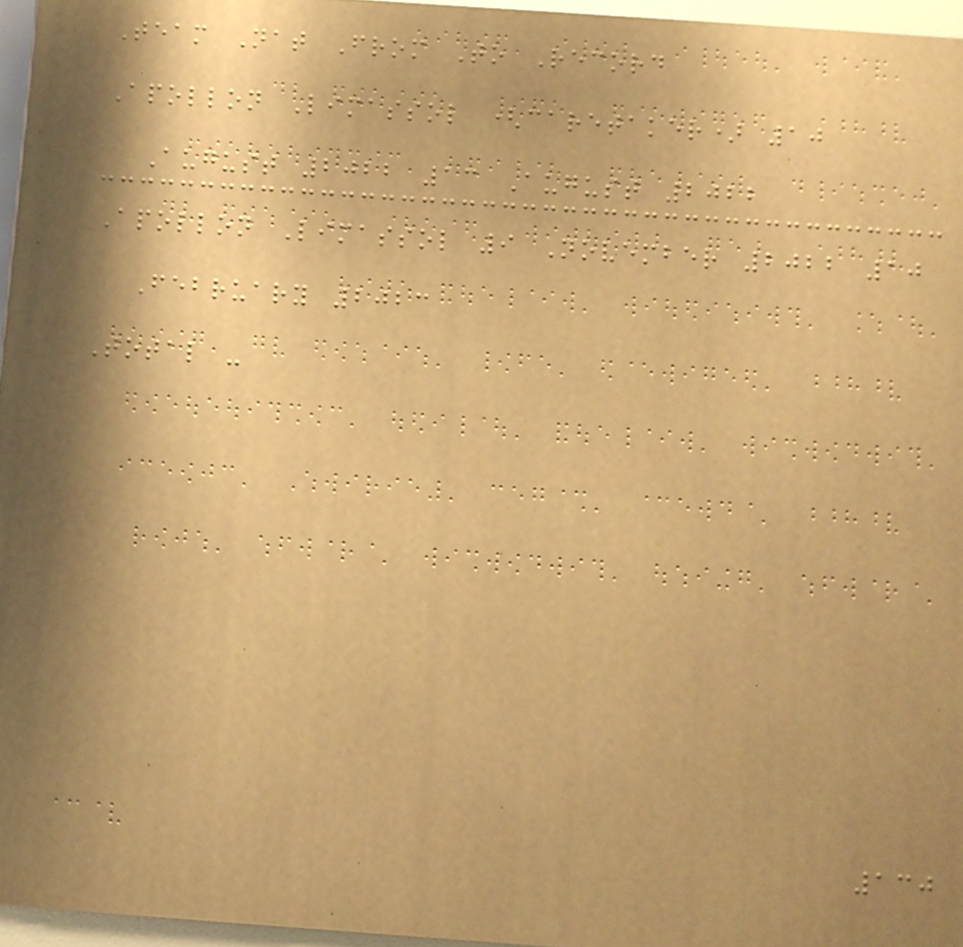Team Nat From To Record
Apollon Limassol (caretaker) 10
August 2022 13 August 2022
Apollon Limassol 9 November 2022 10
February 2023
Total -
130
